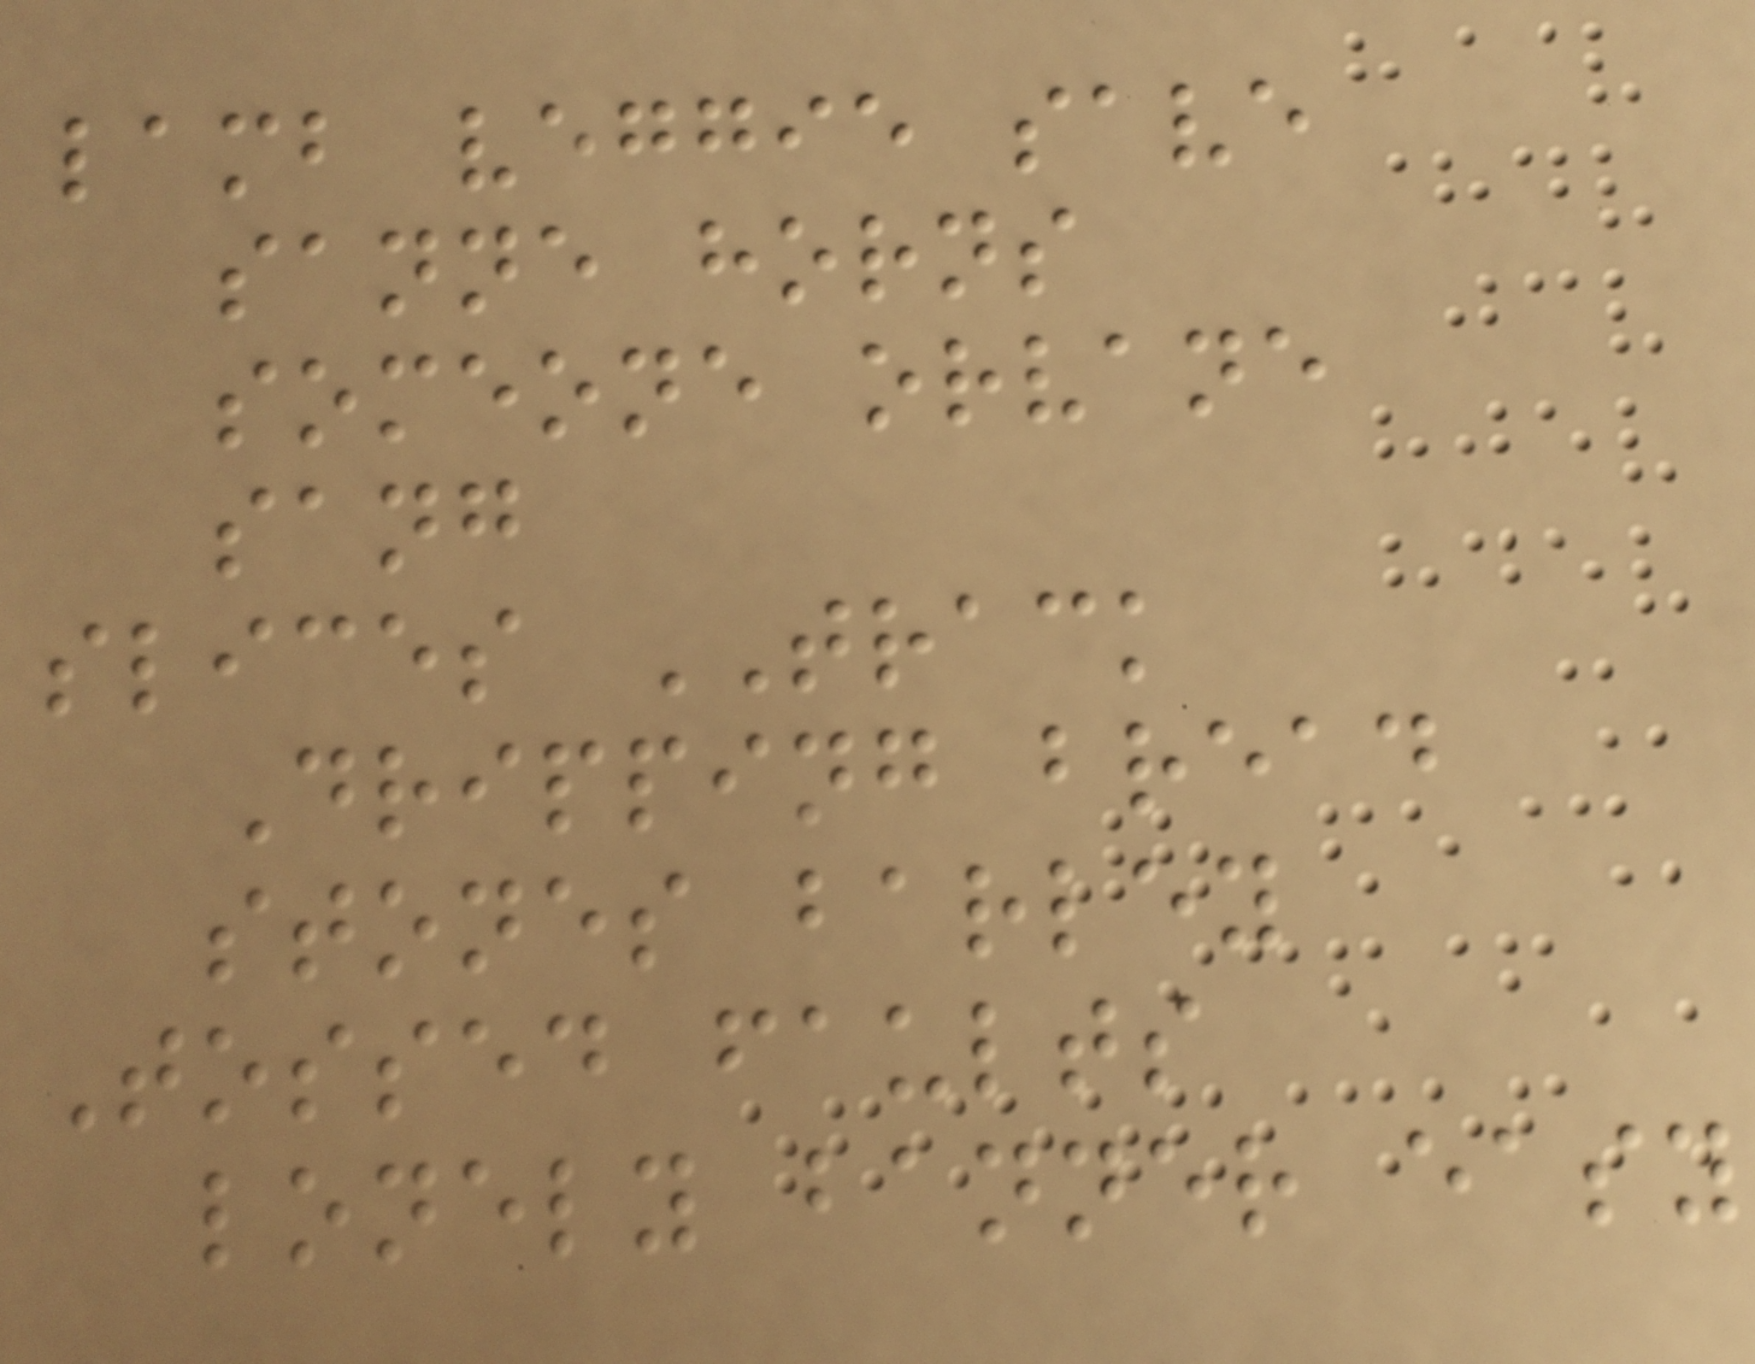lamb veggie save
sanne horns
someone orvane
sang
slices TRACK
Dripping bread
stones barley
Tossed faults
lonely banner easy
